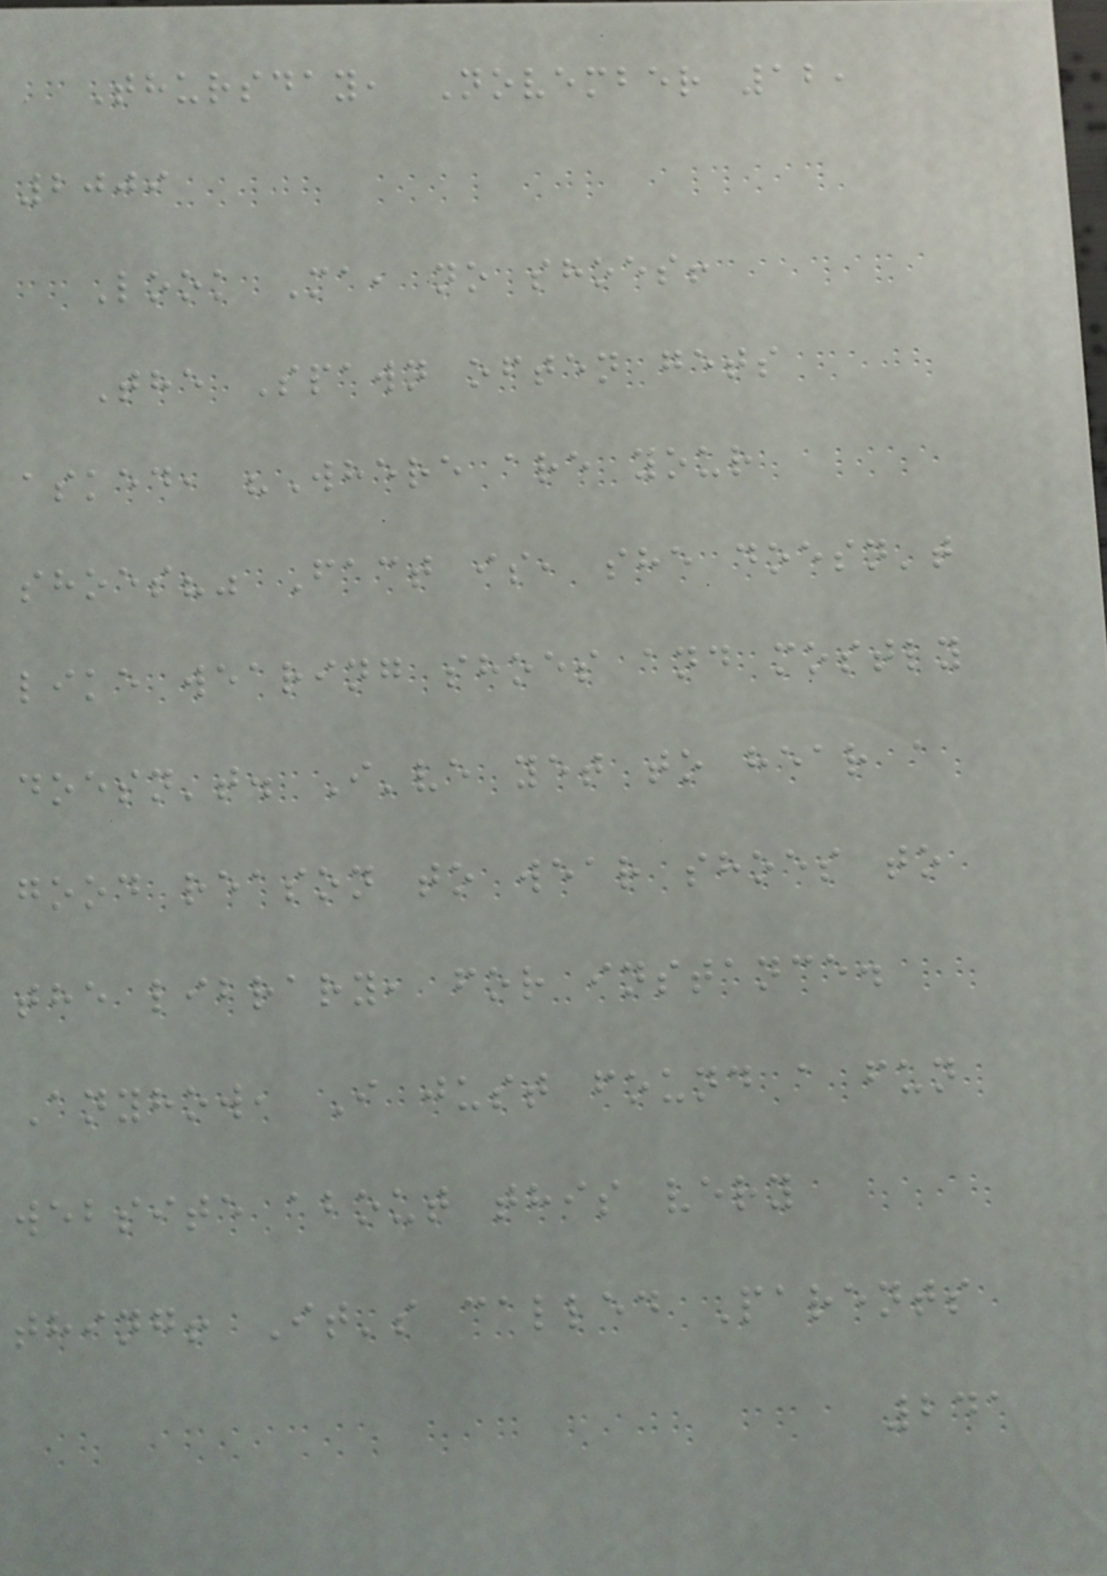Thursday, November 12,
2009
Look Ma, no shoes!
The Spawn often gets
asked, "Where are your
shoes?" Fact is, she doesn't
like wearing shoes and mostly
doesn't. I've yet to hear a
good reason to wear shoes to
the library, for instance.
Anyhow, I just found a fun
website about this very
thing! It's called Parents
241
